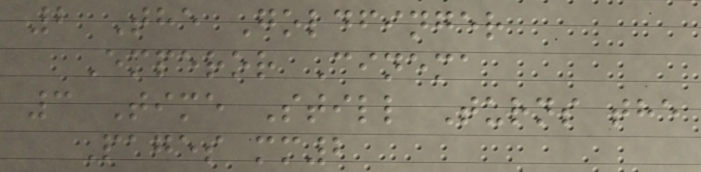2 The Goldfinger
Emperor Cinema
3 Time Still Turns the
Pages mm2
